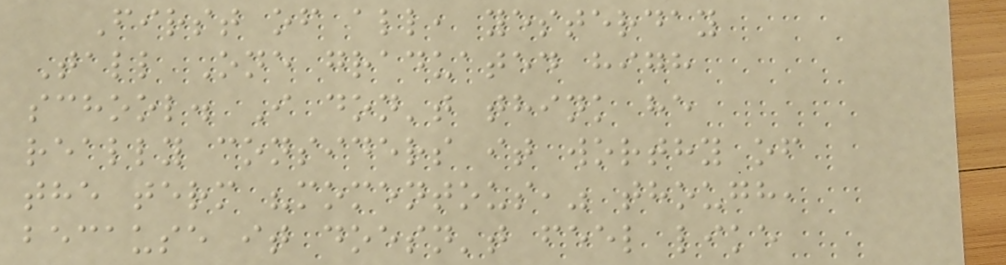First of all, yesterday
Tall One graduated high
school. I don't think he
really considers it worthy of
the term "momentous," though,
because it doesn't feel like
